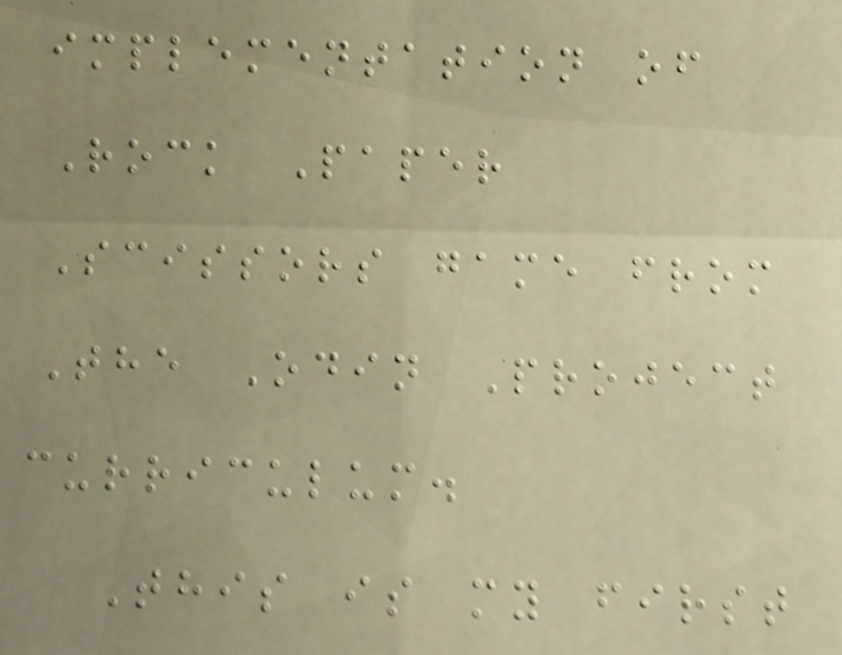implementation of
Rock Paper
Scissors game from
The Odin Project
curriculum.
This is my first
